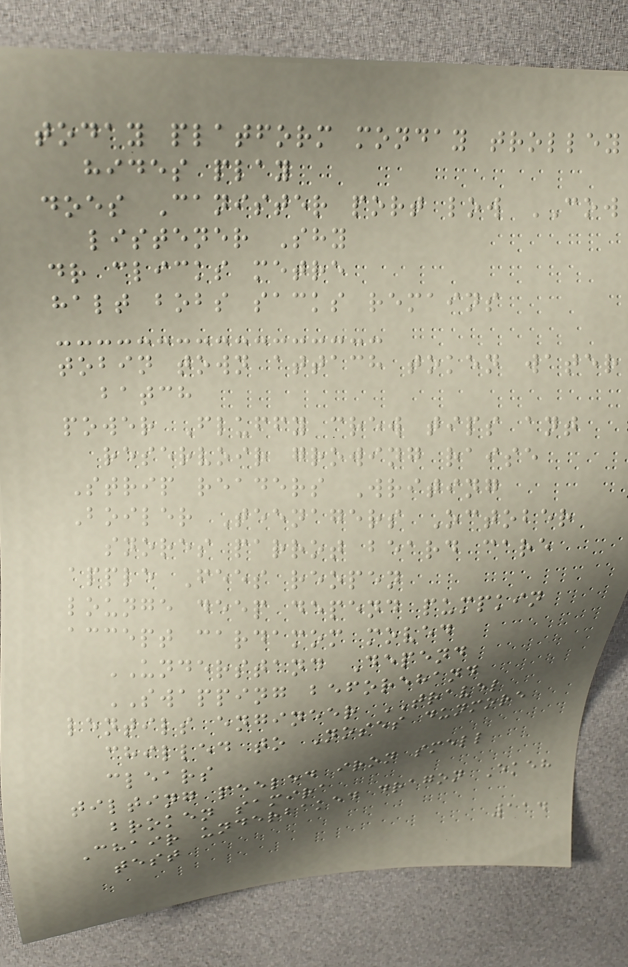today platform monday trolley
hides play
does Canister port low COW
listener Shy
dr clicks metre
halt bobs sacks remains
tobin town attach token water
batch
power Fluffy crew tips ant
reservoir growing raise
Strip readers Writing
Boiler Teenagers October
snores parrot beard care
apple Fees reopen
lounge deep depend pumpkin
accept cardamom moved
UNDERSTAND Depend
SWAPPING beforehand
lentils engineer TRAVEL
chilled to Noses dunmore
clears
tilting peeled iron smell
broken samira
Chair underbaked dragon Ekeh
test
114
